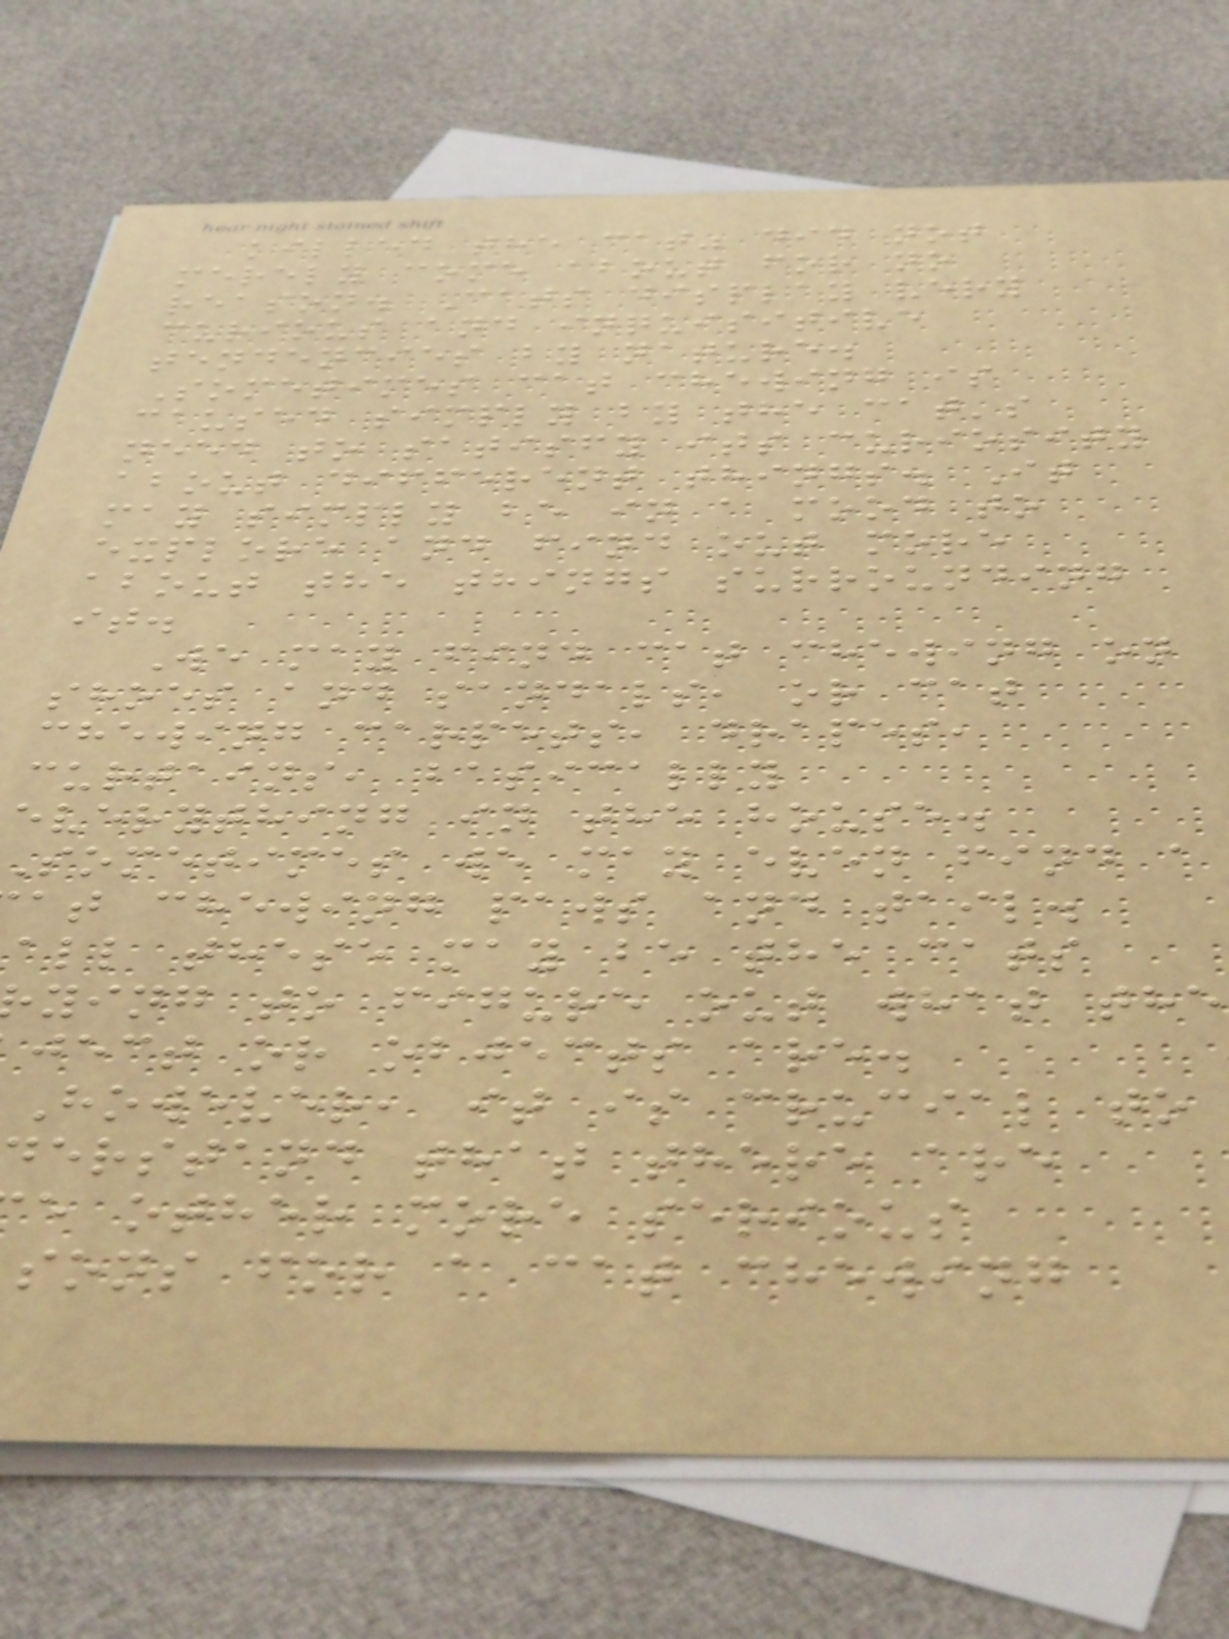killed the cat" did not
merely come about for no
reason. Cats display very
curious and inquisitive
tendencies by nature.
Sometimes cat chewing is
caused simply by the cat's
need to satisfy its curiosity
about different things. It
may simply be in a mood to
explore and find out more
about the things surrounding
it.
We may find cat chewing on
shoes and sandals, or cat
chewing carpets, drapes,
curtains, basically
everything in the house.
sometimes we may even find a
at chewing paws and tail.
all these may be the cats
ying to figure out what the
ject or objects are.
However, it is crucial to
erstand that there are
e other more serious
sons for a cat chewing
